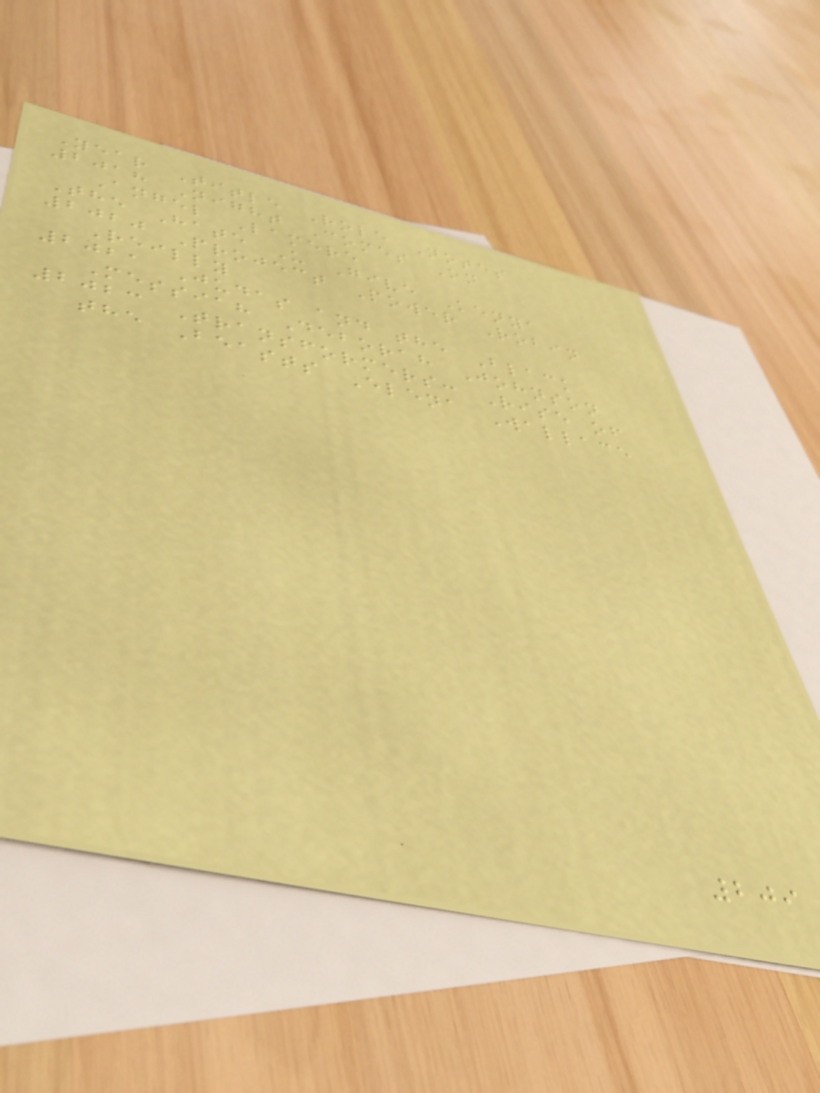Year Title Role Notes
2018 Night Comes On
Angel Lamere
The Hate U Give Kenya
2020 Project Power Robin
Reilly
2021 Judas and the Black
Messiah Deborah Johnson
2023 Transformers: Rise of
the Beasts Elena Wallace
209
